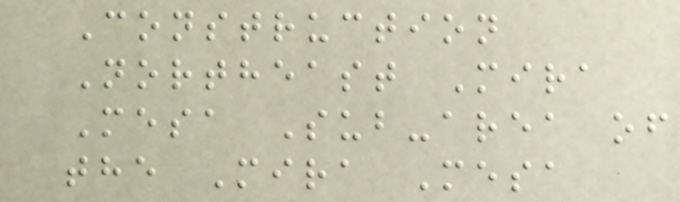Construction
Northeast Mira
Mesa Sub-area of
the Mira Mesa
